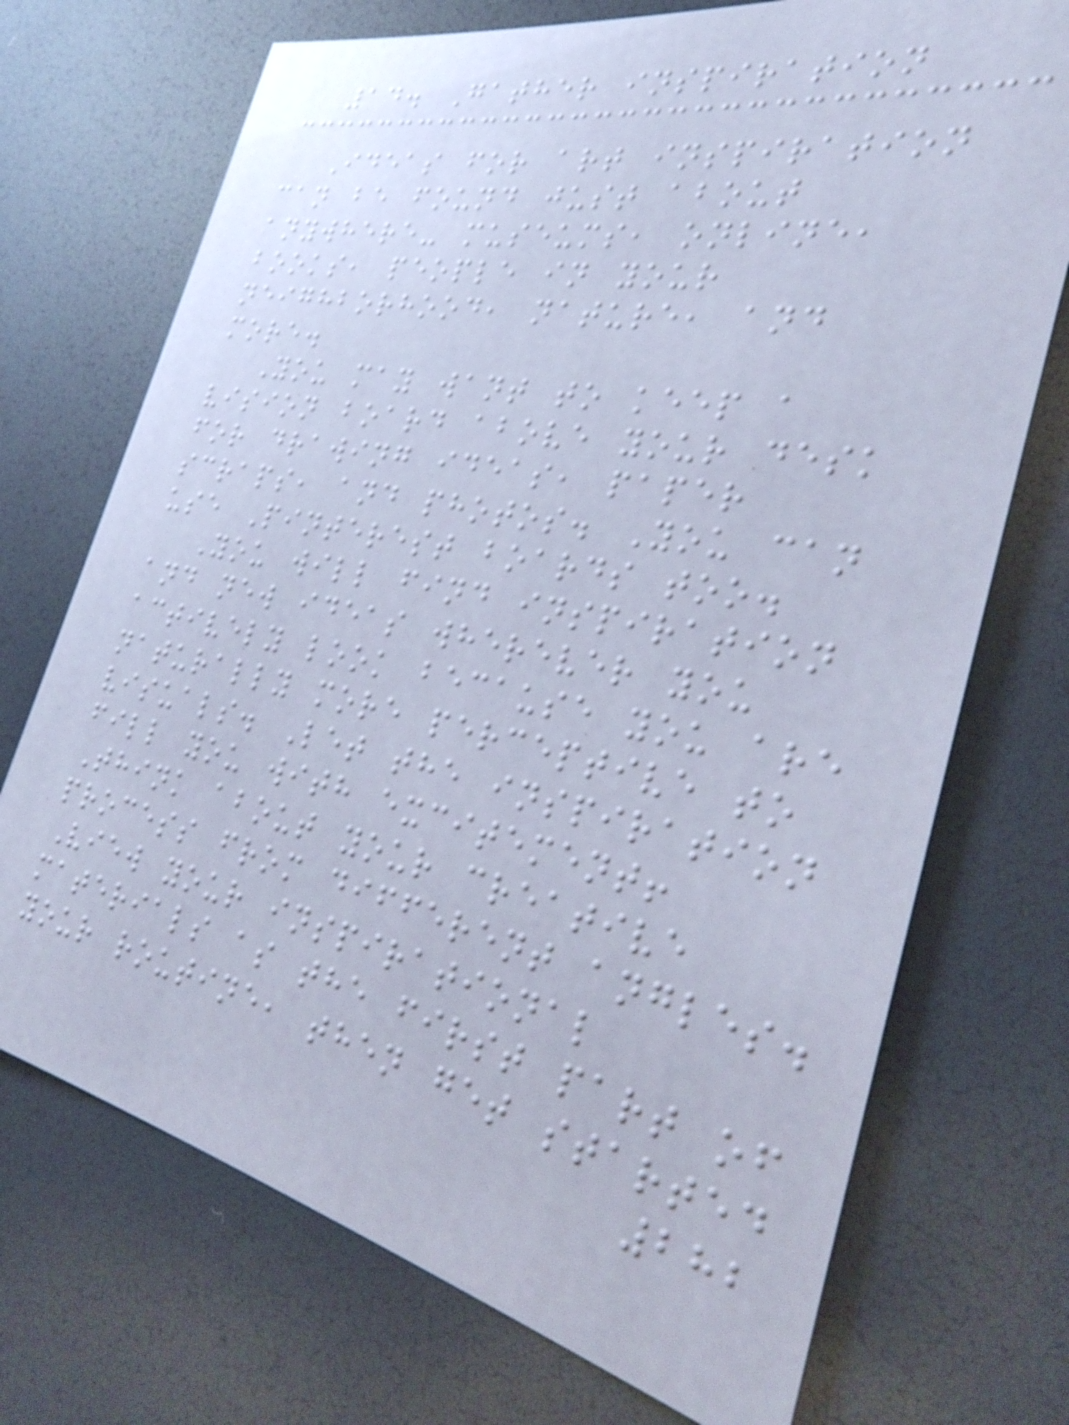14. Gather inspiration
Ideas for art inspiration
can be found just about
anywhere- museums, online,
books, people in your
neighborhood, nature, and
more.
You may want to keep a
vision board above your desk
for drawing ideas, paper
scraps, and photos. You can
use Pinterest boards too.
You will find inspiration
and new ideas wherever you
actively look because you are
naturally more perceptive to
visuals. Let the inspiration
fill you with excitement!
Think about your creative
process from different angles.
View your inspirational
materials as the first part of
your routine, then get started
282
